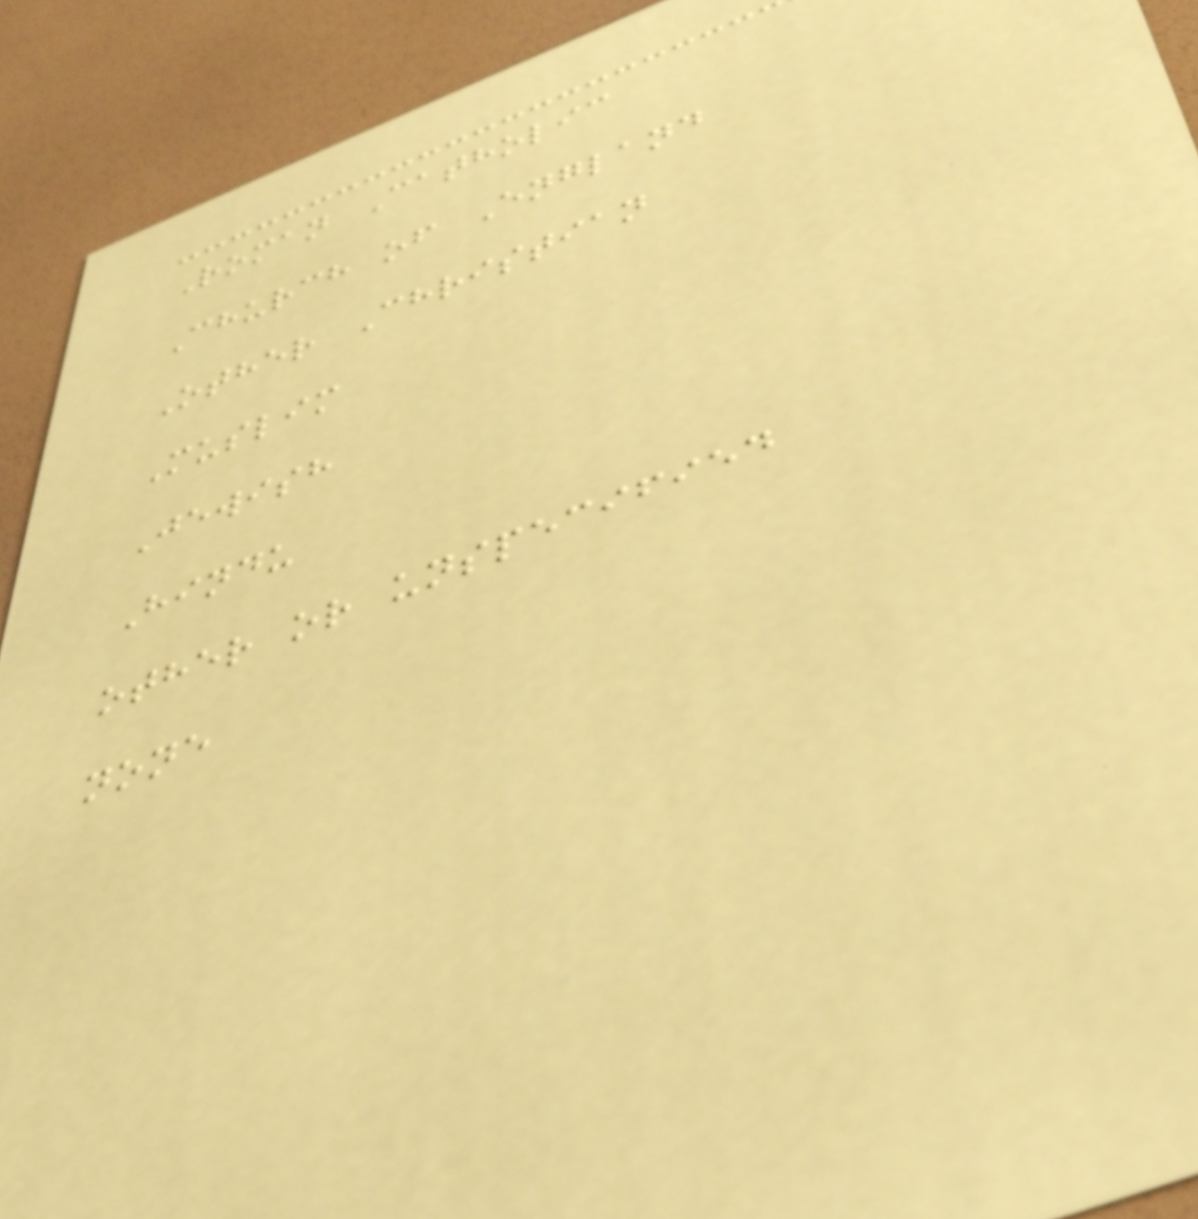Roman Catholic
Church of England
Other Christian
Muslim
Jewish
Hindu
other or unspecified
none
